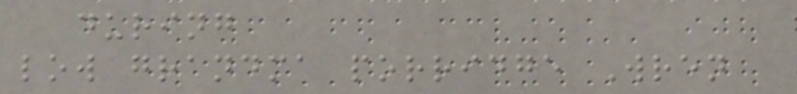during
low grandma porridge Wren
